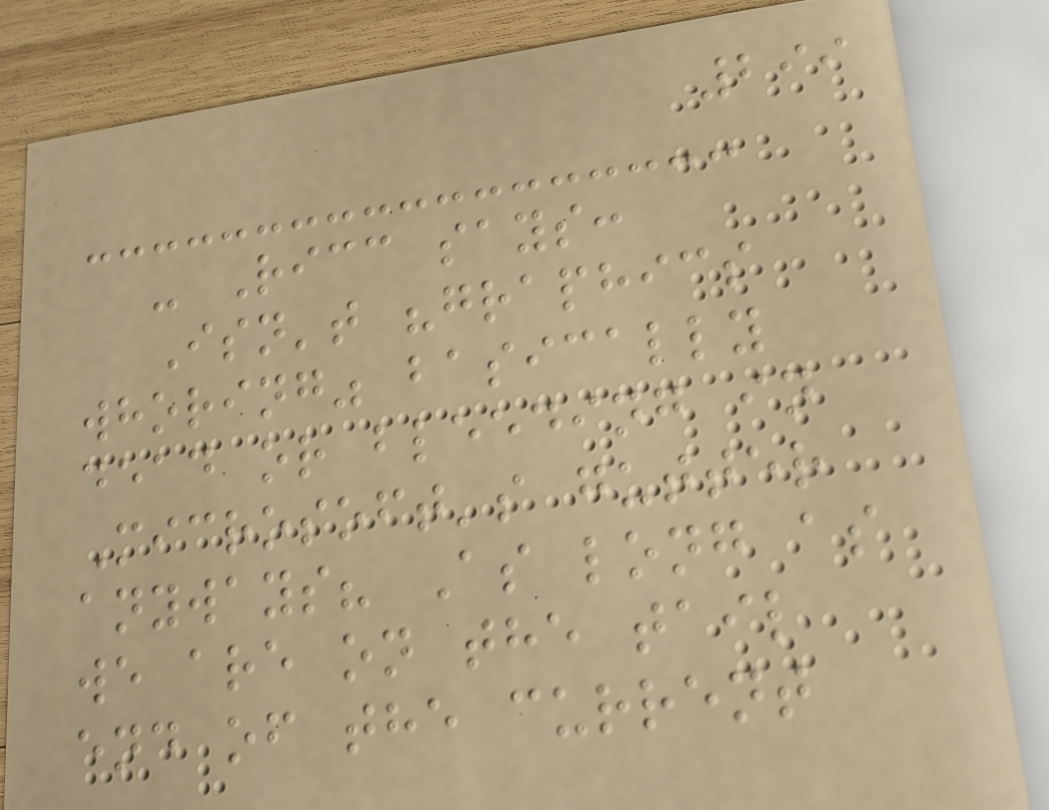299
- Ricc says:
Isn't "graphics
whoring" basically
dead or bleeding in
Microsoft's gutter
anyways? As long as
we are on the tail
end of the current
